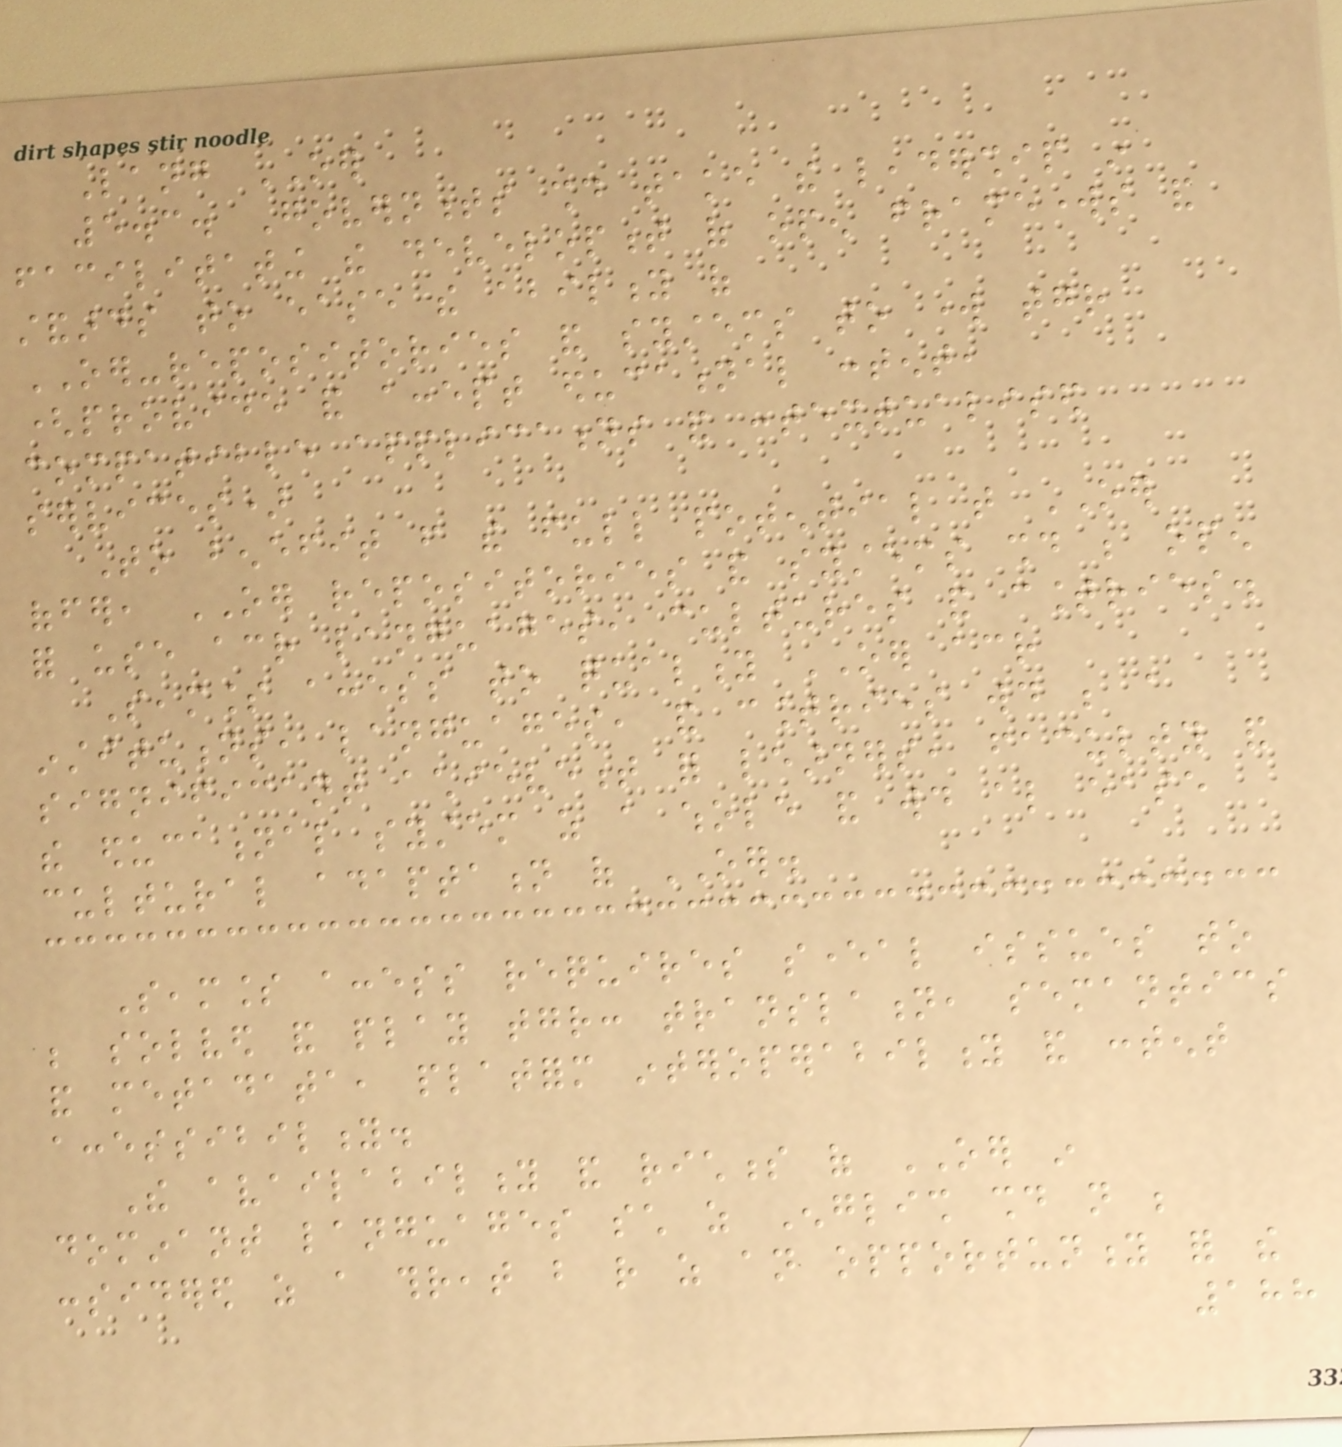Lang OER
5.3. Governments should take the leadership in
facilitating the development of open frameworks and
standards to ease the ability of
OER-repositories and systems to work together
(provide and accept educational content,
compatible applications and contextualised
services)
To benefit from the full potential that OER
offer, OER repositories and systems should be open
for use across languages, cultures and countries.
Seamless access to quality OER across
institutions, languages, and countries would be a
significant achievement for learners, faculty and
the educational system as a whole and would also ease
cultural adaptation of OER.
Seamless access requires several issues to
be solved and play together: translation, semantics
and metadata, platform interoperability and content
accessibility.
The availability and richness of OER in
dominant languages such as English should not be
considered as a threat but rather as an opportunity for the
188
